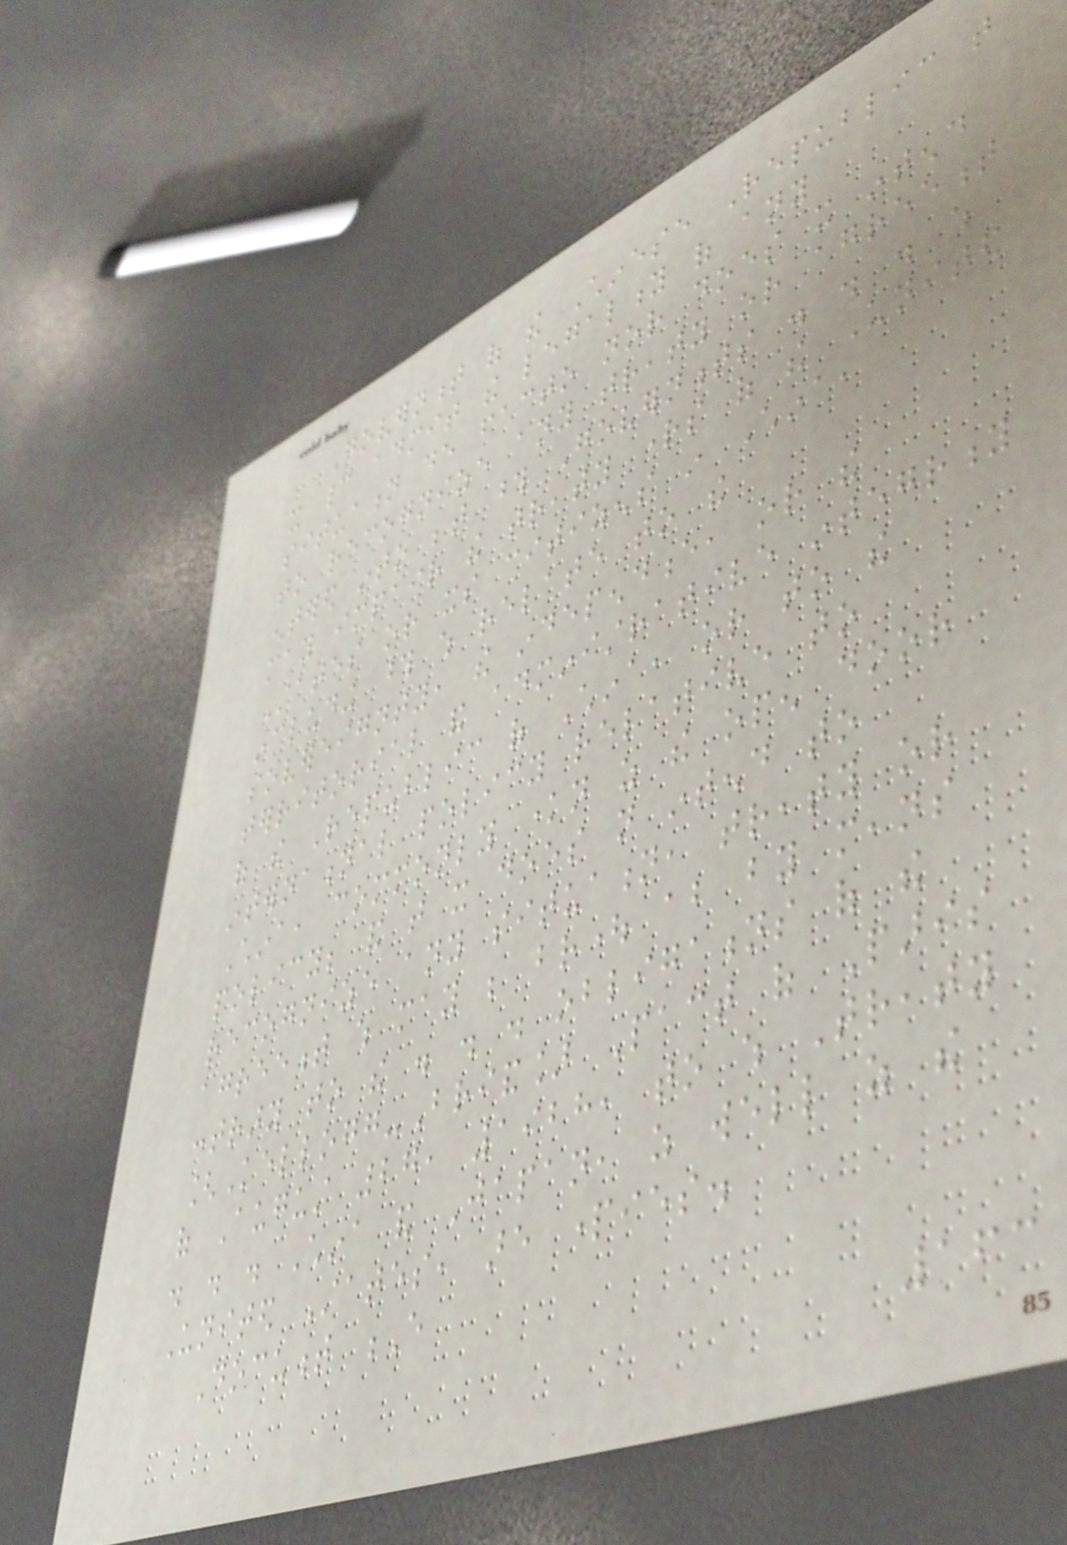Government of the Chinese Republic that
it cannot admit the legality of any
situation de facto nor does it intend
to recognize any treaty or agreement
entered into between those Governments . . . which
may impair the treaty rights of the United
States or its citizens in China,
including those which relate to the
sovereignty, the independence, or the
territorial and administrative integrity
of the Republic of China, or to the
international policy relative to
China, commonly known as the open door
policy; and that it does not intend to
recognize any situation, treaty or
agreement which may be brought about by means
contrary to the . . . obligations of the
[Kellogg-Briand] Pact of Paris
of August 27, 1928, to which Treaty
. . . China and Japan, as well as the
United States, are parties.
Document E
163
